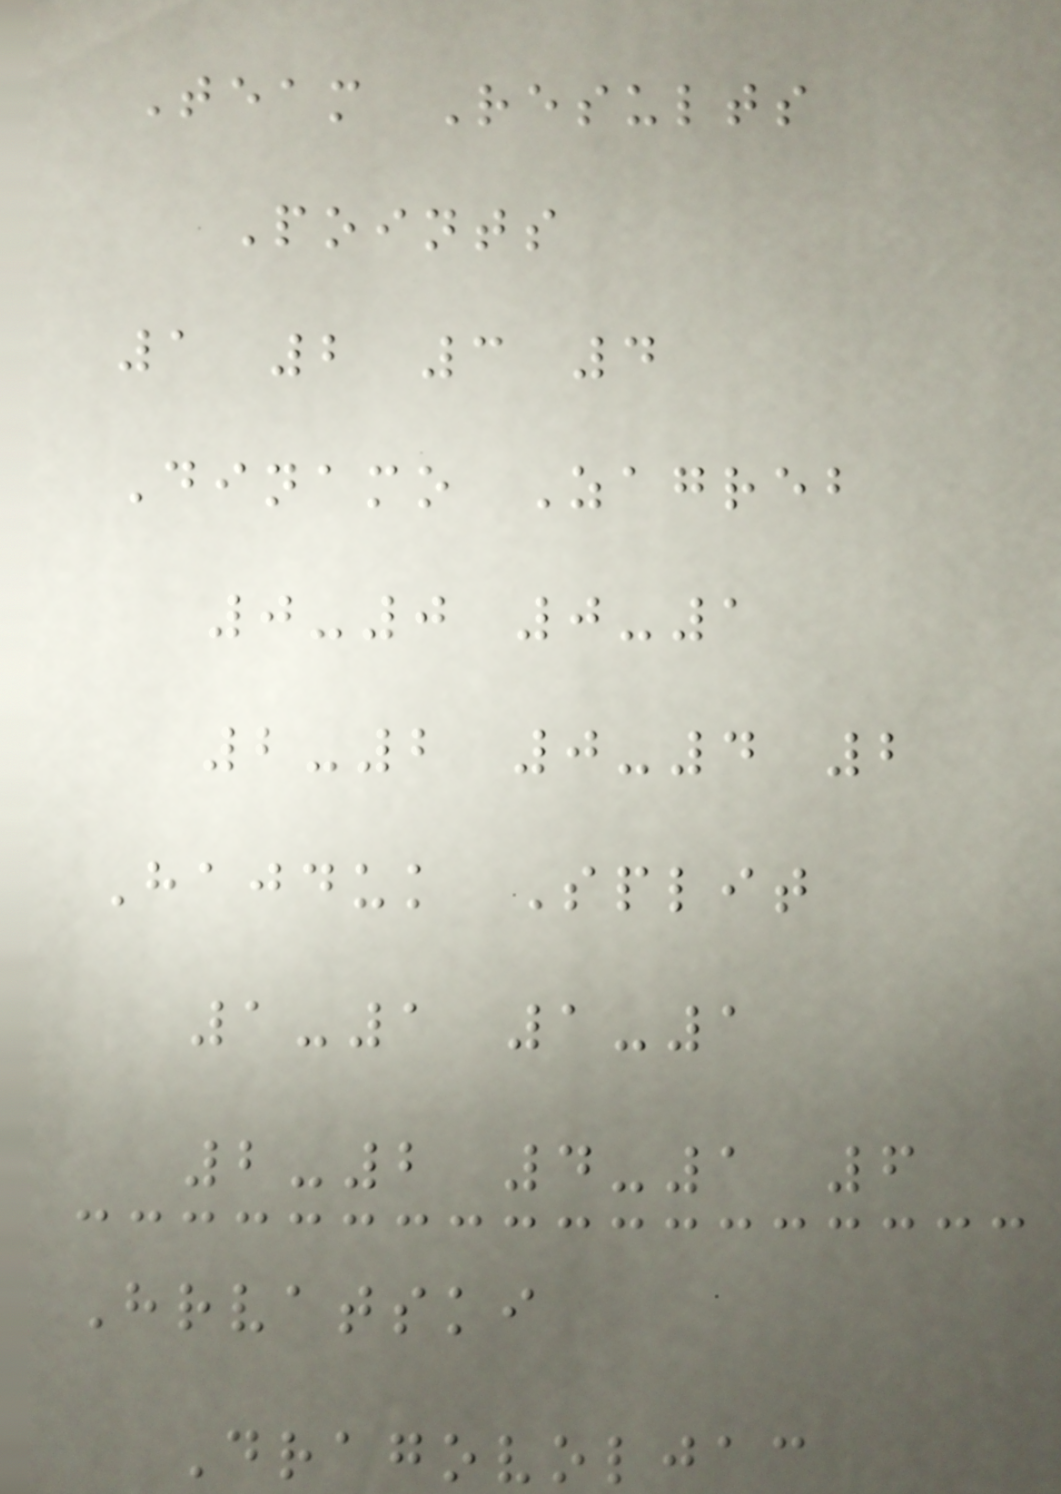Team Results
Points
1 2 3 4
Dinamo Zagreb
0-0 0-1
2-2 0-4 2
Hajduk Split
1-1 1-1
2-2 4-1 6
Hrvatski
Dragovoljac
